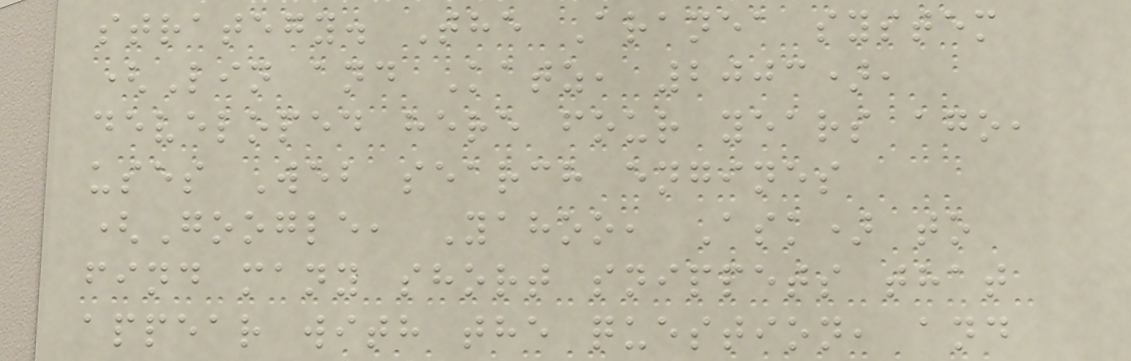strategy. The Aranea system
(Lin and Katz, 2003),
developed here four years ago,
uses Web search engines
(Google, Yahoo, Ask) to
find many short snippets that
appear with the question, and
